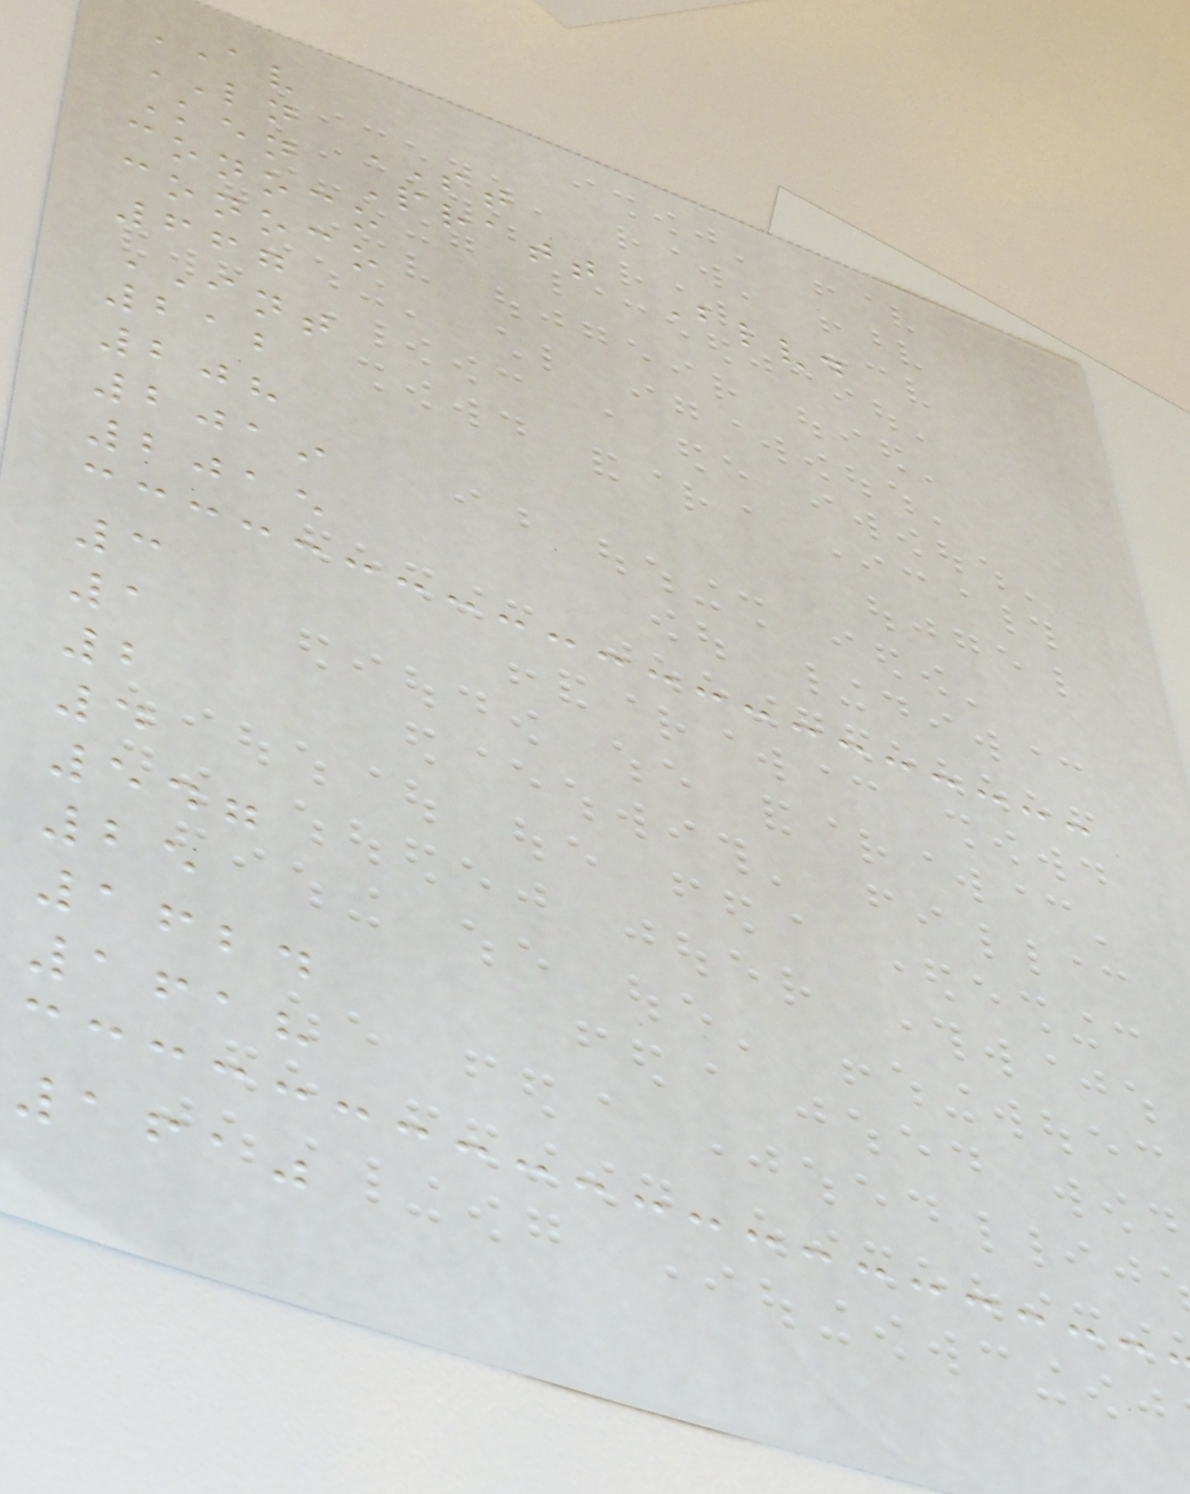AV
LN ST
Ken Pratt Blvd
conoco
conoco
667
INT
212
208
2019
2015
3
1
2
4
547
25
1624
1618
1610
